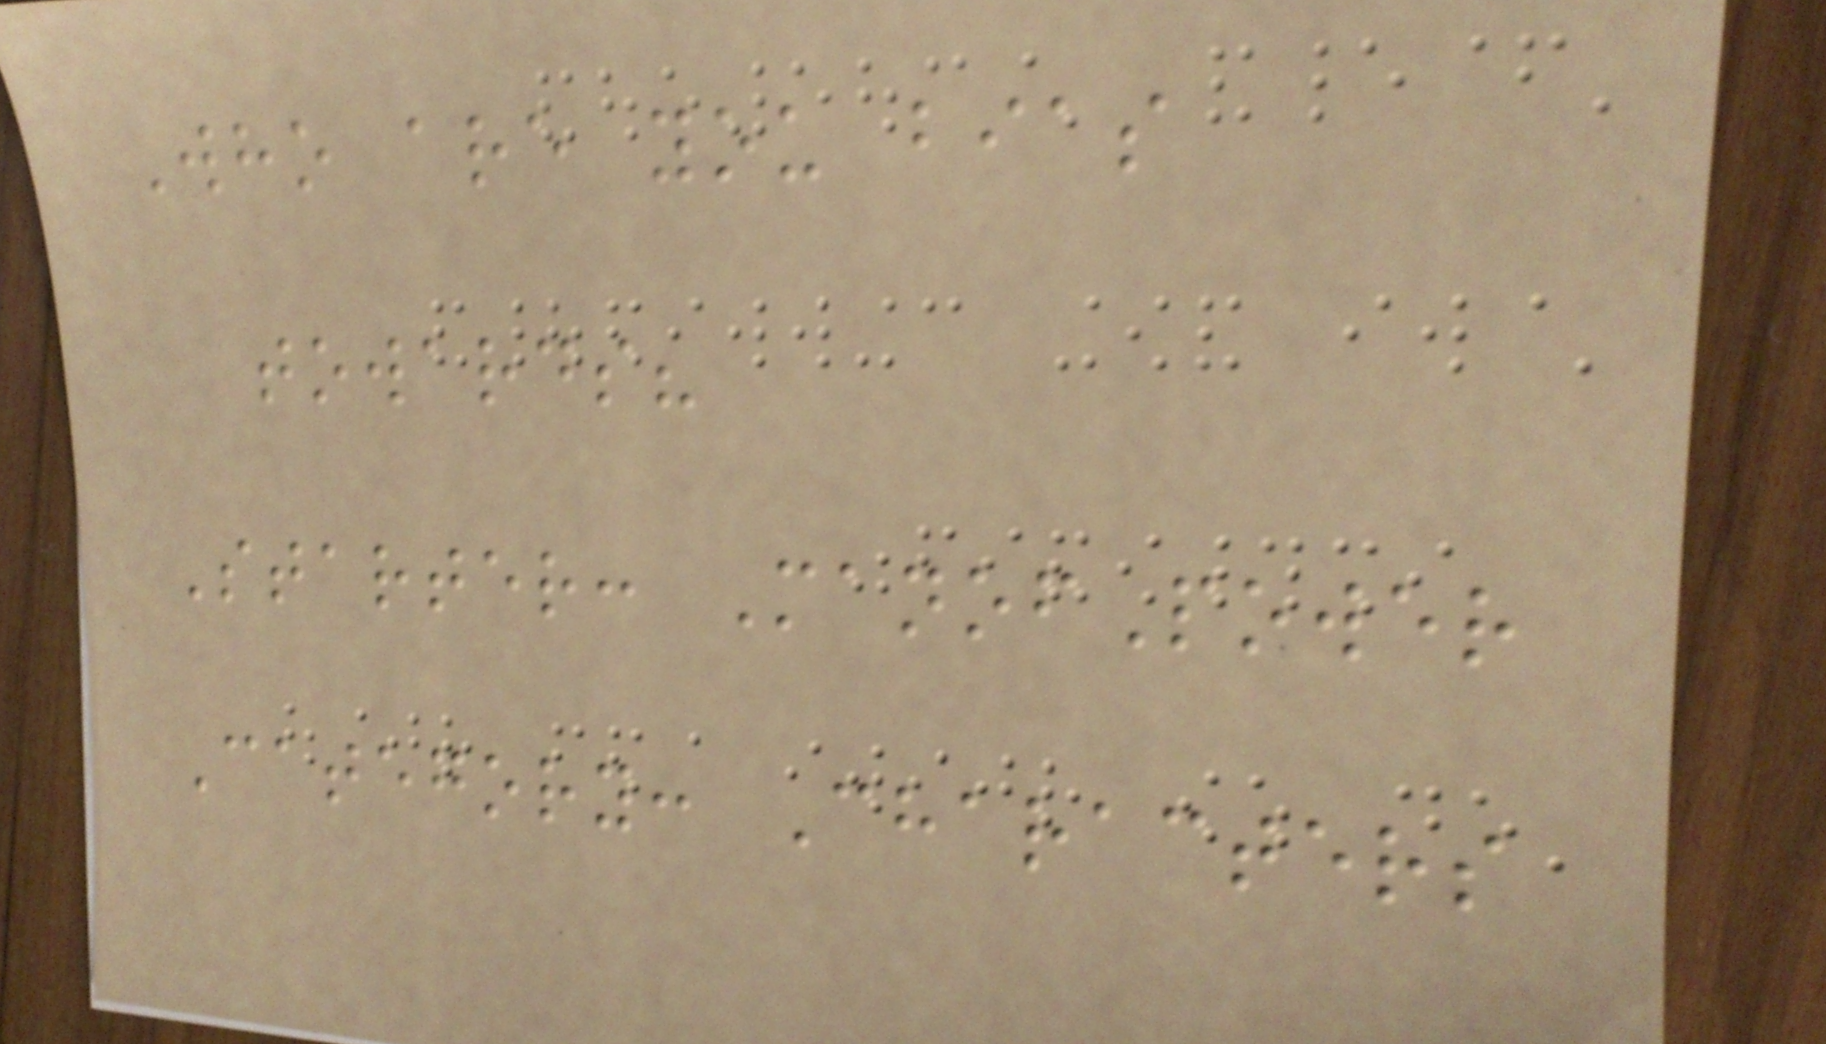Who are you bias
towards?
Starter: ManofPower
Category: Characters
